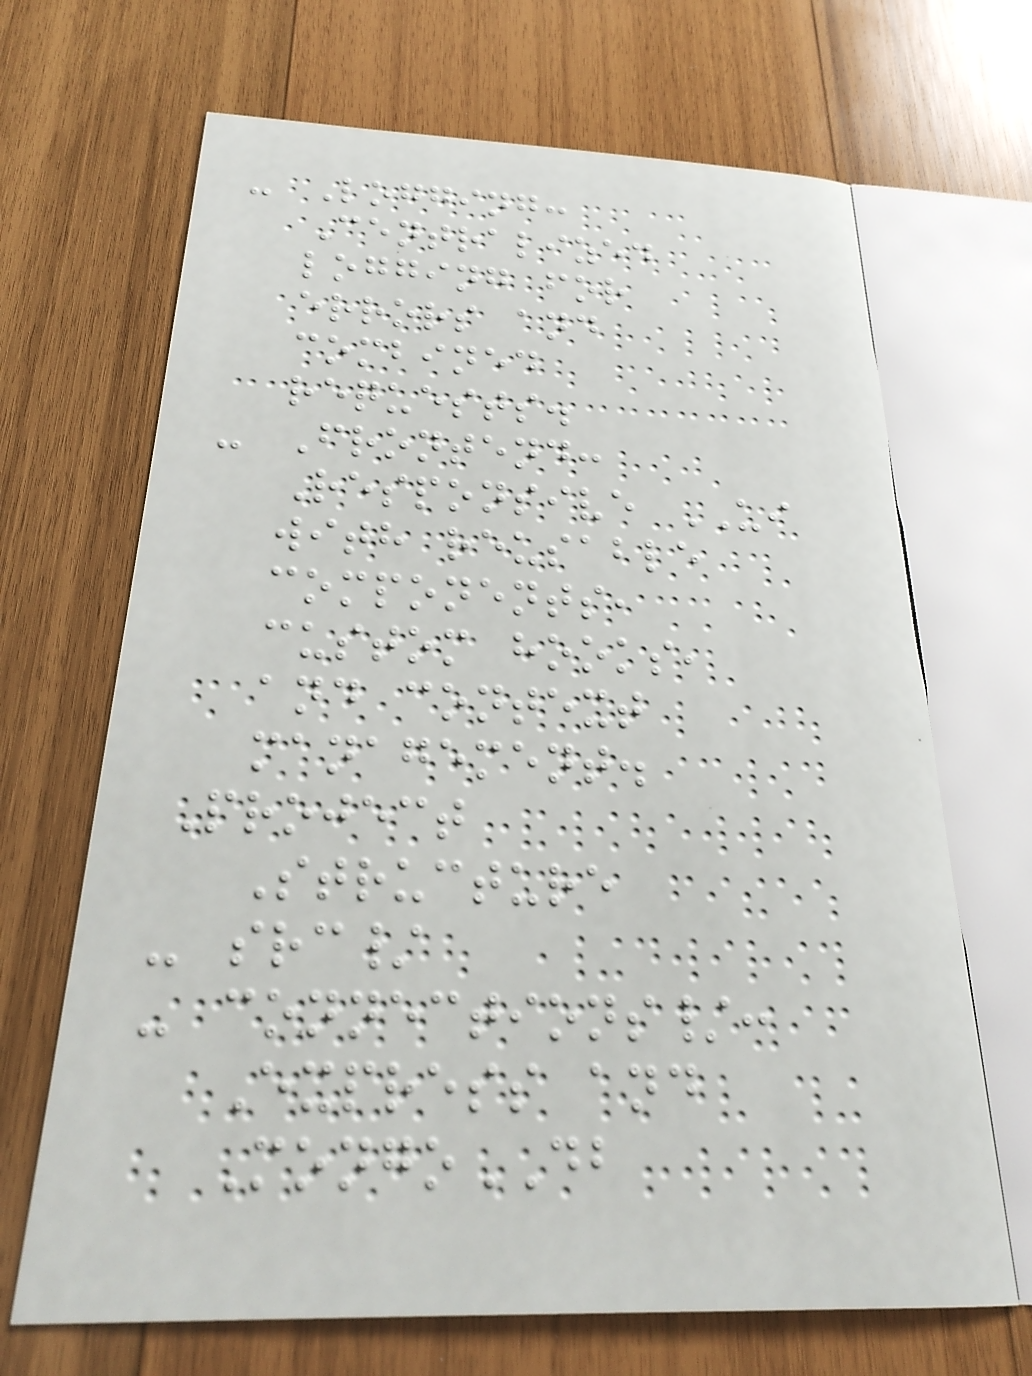- Logging:
Centralized
logging for
errors and
combined
requests.
- Frontend:
Responsive UI
with reusable
components,
custom hooks,
and context
management.
Project
Structure
- src/
- connections/:
Express and
MongoDB
